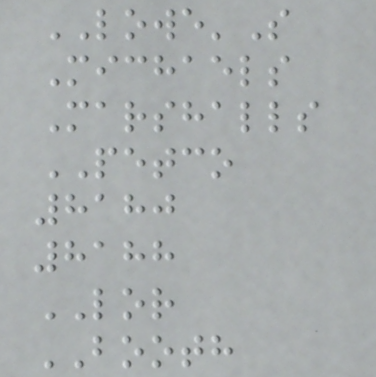LOWE'S
Michaels
Marshalls
PETCO
8180
8188
LOR
BOOTH
